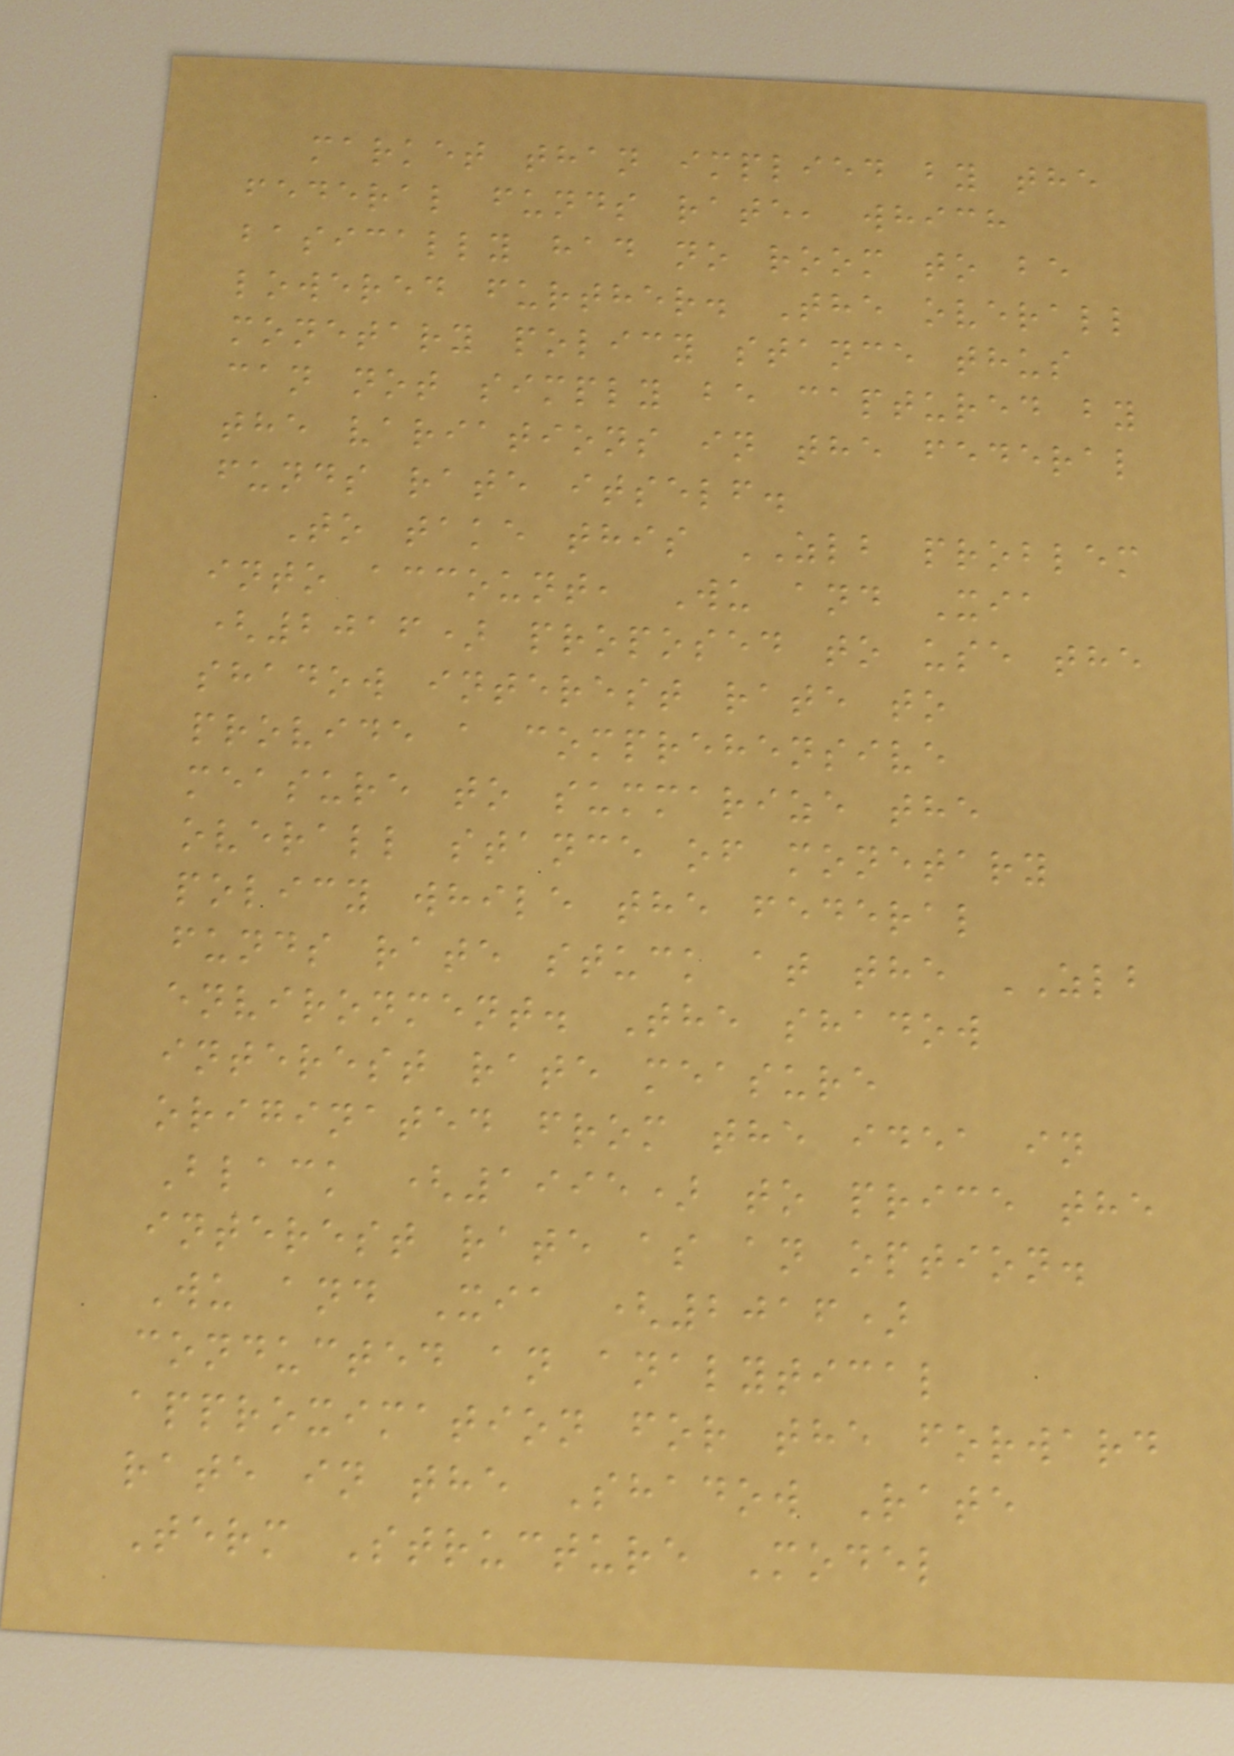market than implied by the
federal funds rate, which
basically had no room to be
lowered further. The overall
monetary policy stance thus
can not simply be captured by
the variations in the federal
funds rate itself.
To take this ZLB problem
into account, Wu and Xia
(2016) proposed to use the
shadow interest rate to
provide a comprehensive
measure to summarize the
overall stance of monetary
policy while the federal
funds rate stuck at the ZLB
environment. The shadow
interest rate measure
originated from the idea in
Black (1995) to price the
interest rate as an option.
Wu and Xia (2016)
conducted an analytical
approximation for the forward
rate in the Shadow Rate
Term Structure Model
